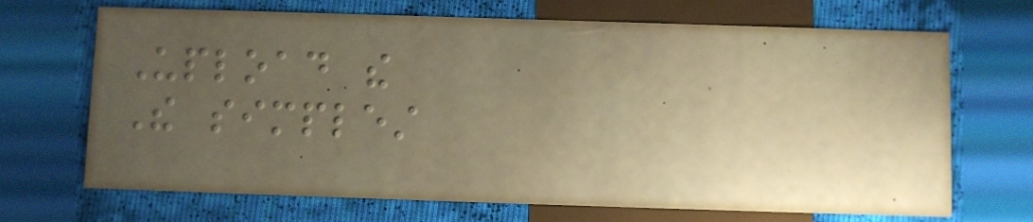Upload the
The simplest
